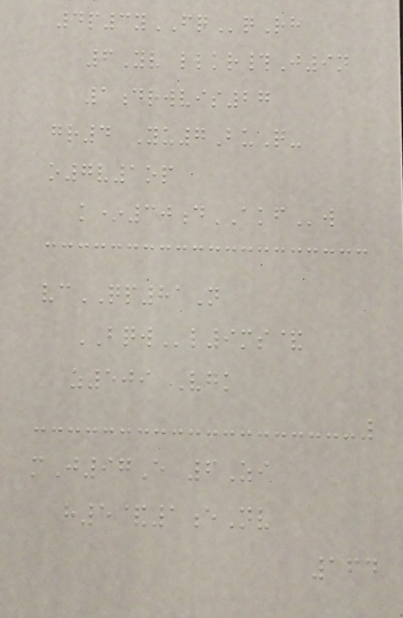4p3yFQqRh
6Yv llkr#J9n
1drwvis27
gr4 Yu7BuQ-
o7v1op
k*30dAKFw
vcQP81N
BQWl9ms&
z509 Vgk
mJ97E 6Zi
h5&1eNv
164
